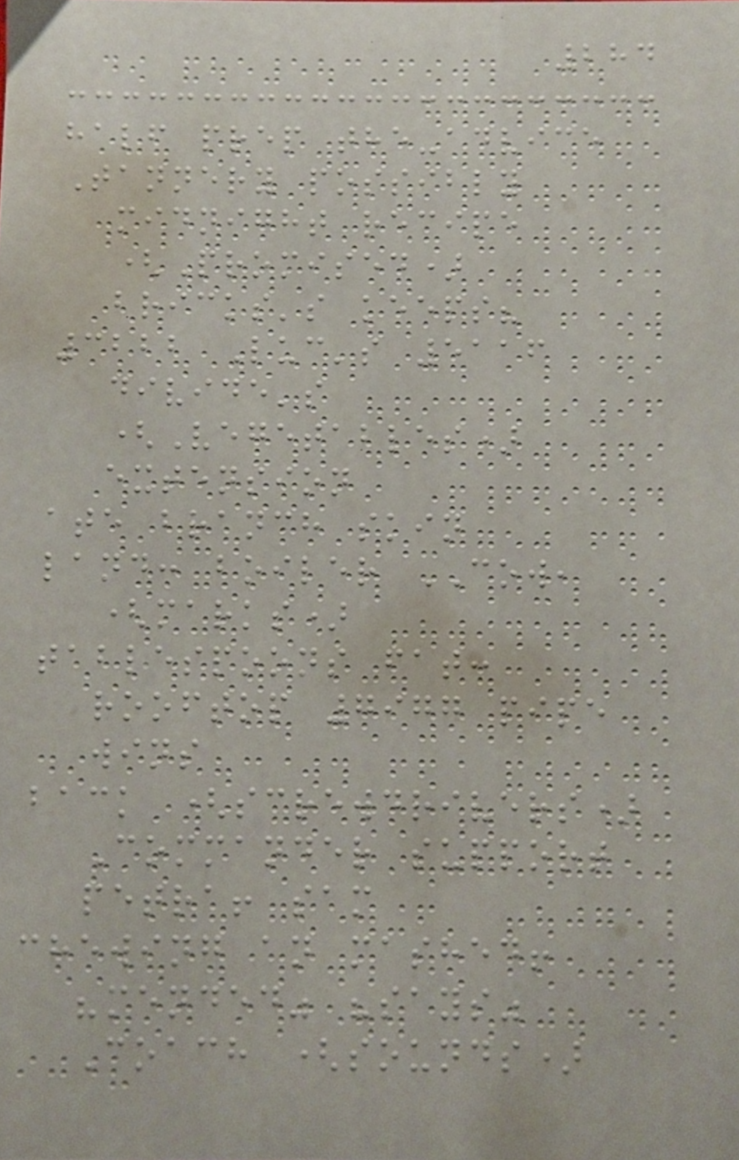284
half prep the-advice
Tannery possibly
midnight recipe
(Promised)
bricks's keeps?
3222 Luc's 5116
divide's
(Vegetables)
extension
ate branch skin
land: boiler COW,
(marks)
tablespoons fat:
rooftop 7977 pipe
wins
back (screwdrivers)
Commander support
petra! sam
chewing an mashed!
"mended" "says"
Coach (sounds)
